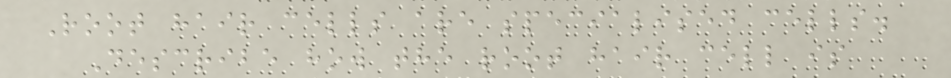Root hair cells are specialised cells.
Describe how the root hair cell is
